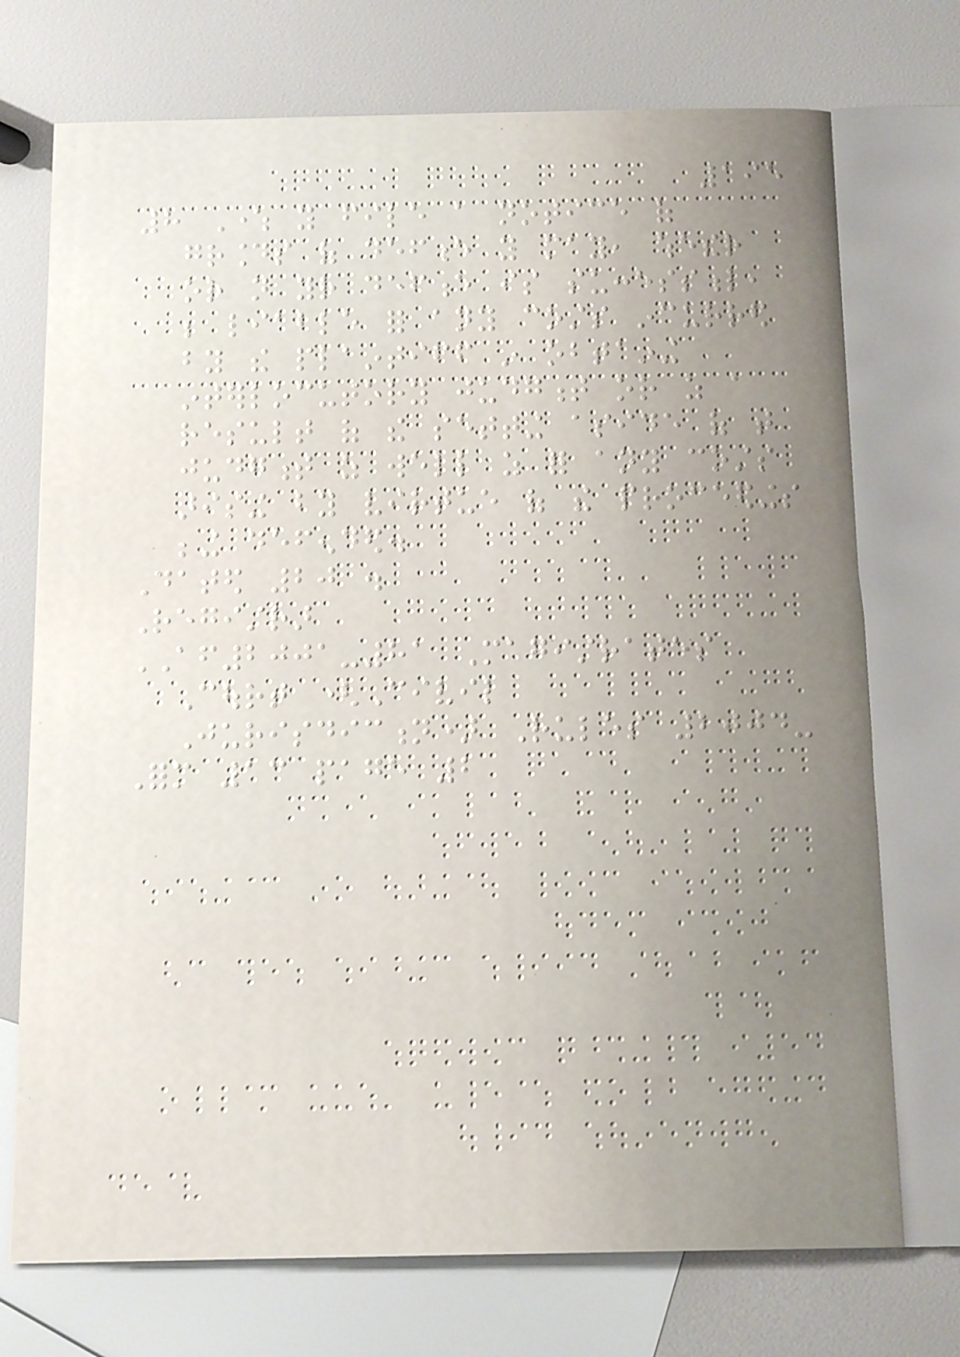195
8 Where you file a notice of
grounds of defence you may, whether
or not your defence is successful,
be liable for any costs incurred
by the plaintiff in obtaining
interlocutory judgment or as a
result of the setting aside of that
judgment as well as for any costs
arising by virtue of the proceedings
being defended.
Dated 20 .
Registrar
AF2001-81 Magistrates
Court (Civil
Jurisdiction) Rules 2004-
Form 13 page 2
